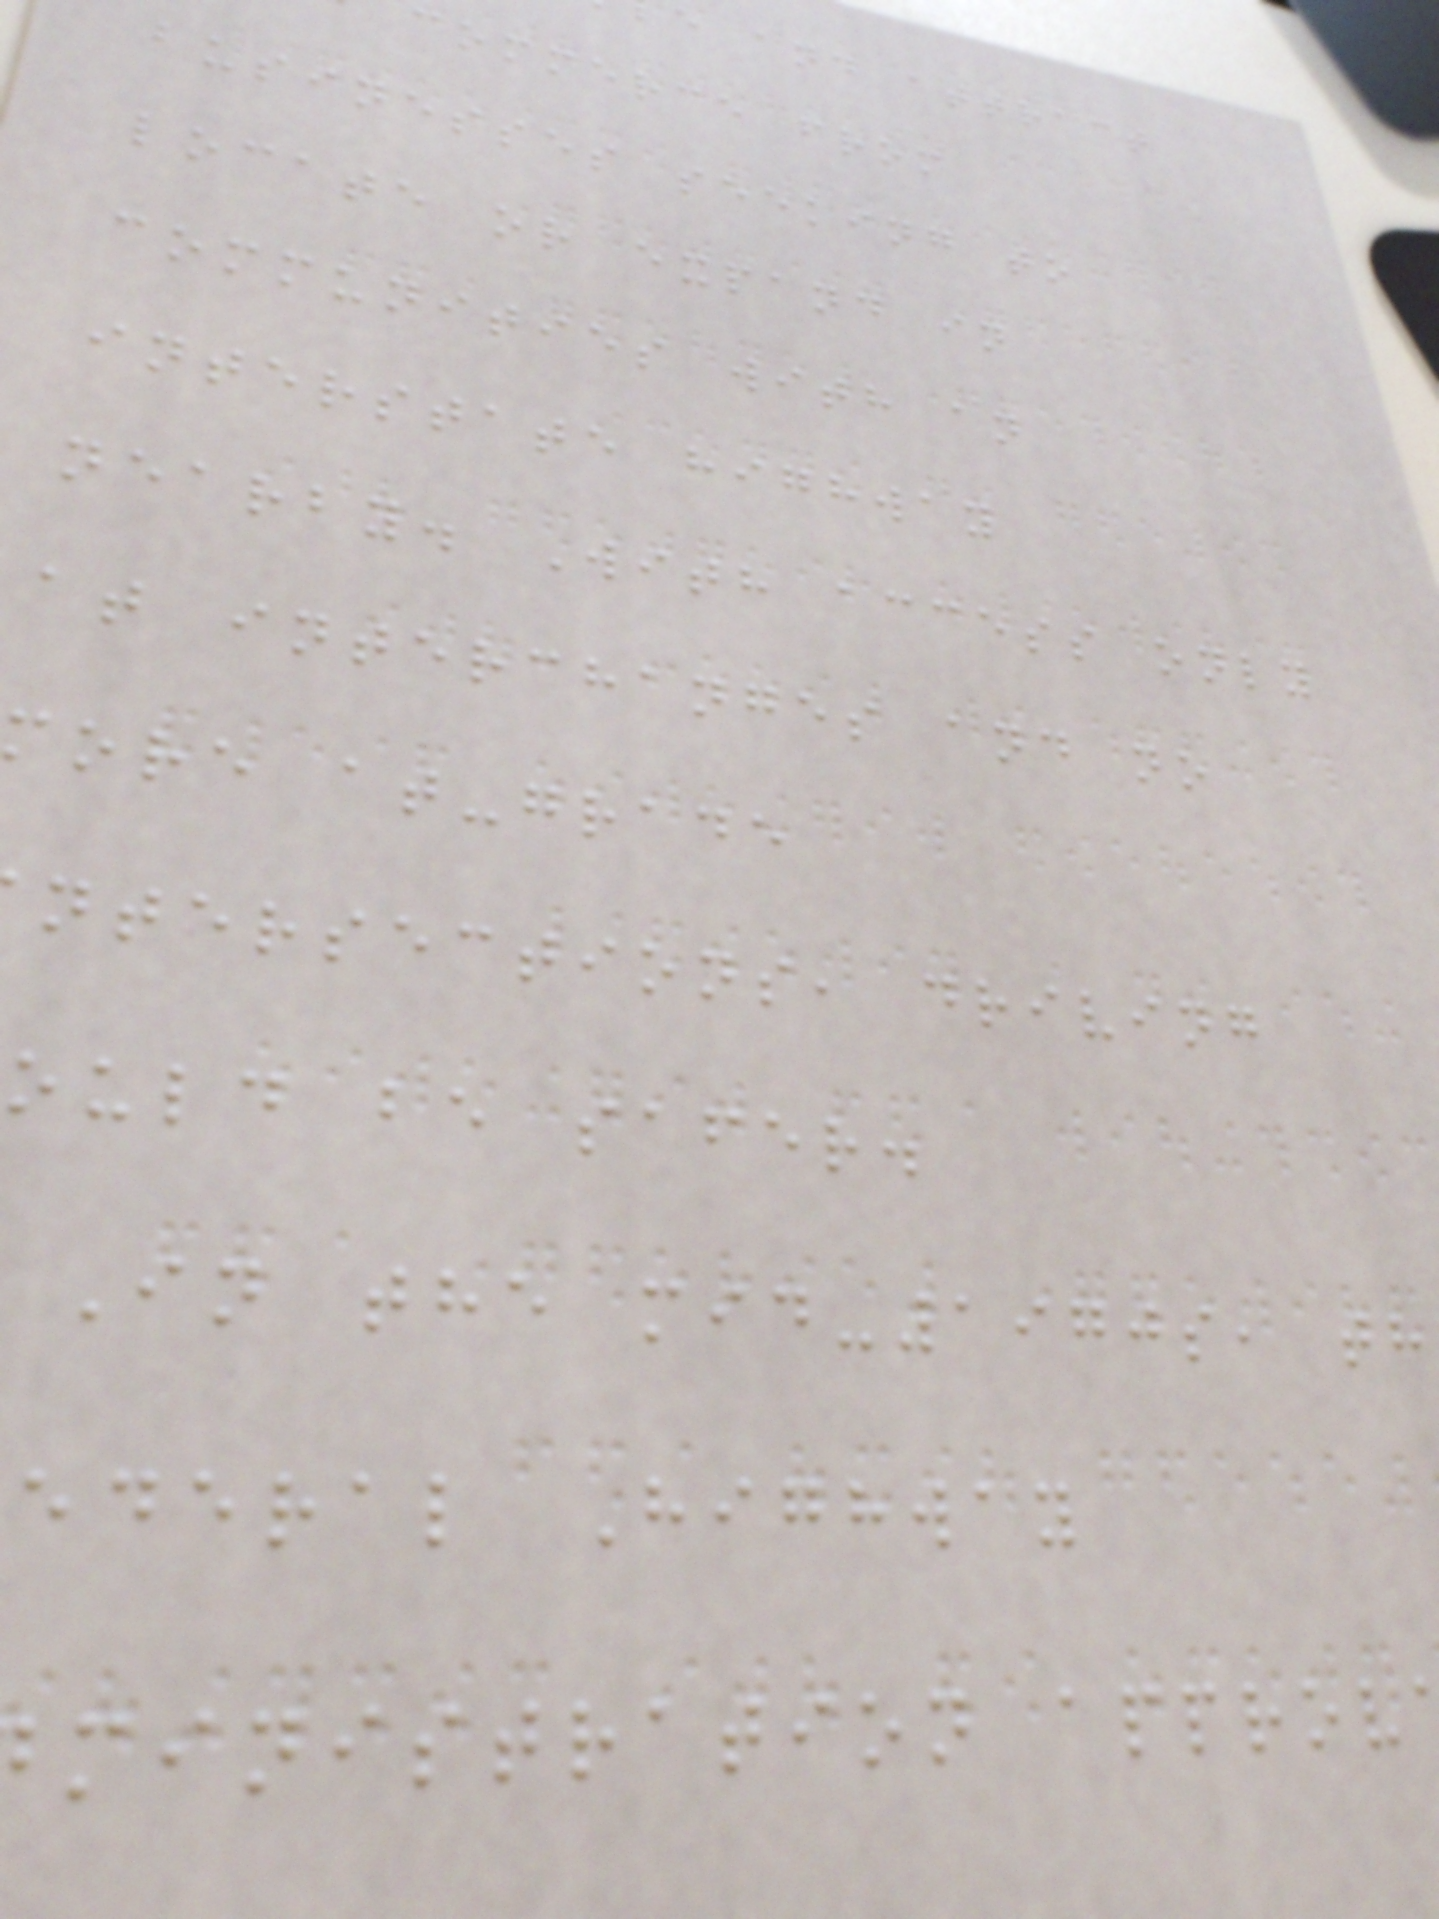e and attract
commerce from
businesses seeking to
locate or expand in
communities with an
interstate highway
nearby. With access only
at interchanges and no
more at-grade
ntersections, driving
ould be safer.
In the mid-1970s, th
ederal Highway
ministration approv
